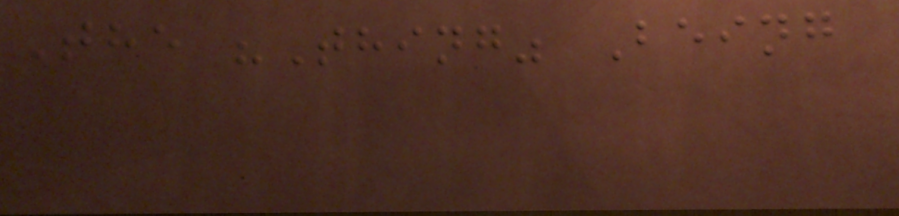The "Thing" Being
